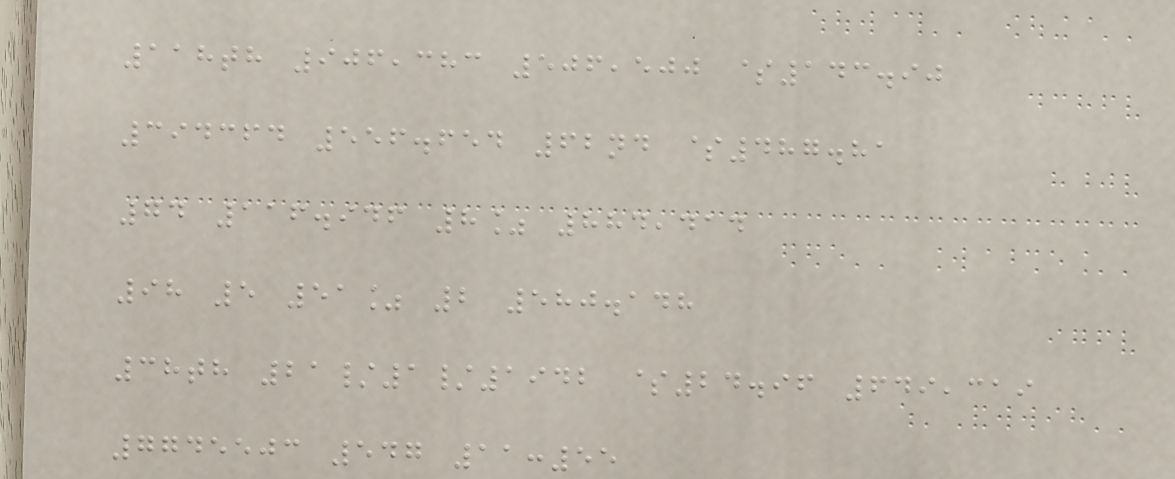118th 906,383 506,500 $143.90
394364 556.654 62nd $487.81
74 116.946 8% 884,414
98 5 51% 2 580.148
38th 21/1/1942 $24.96 649,319
7745503 547 11:55
